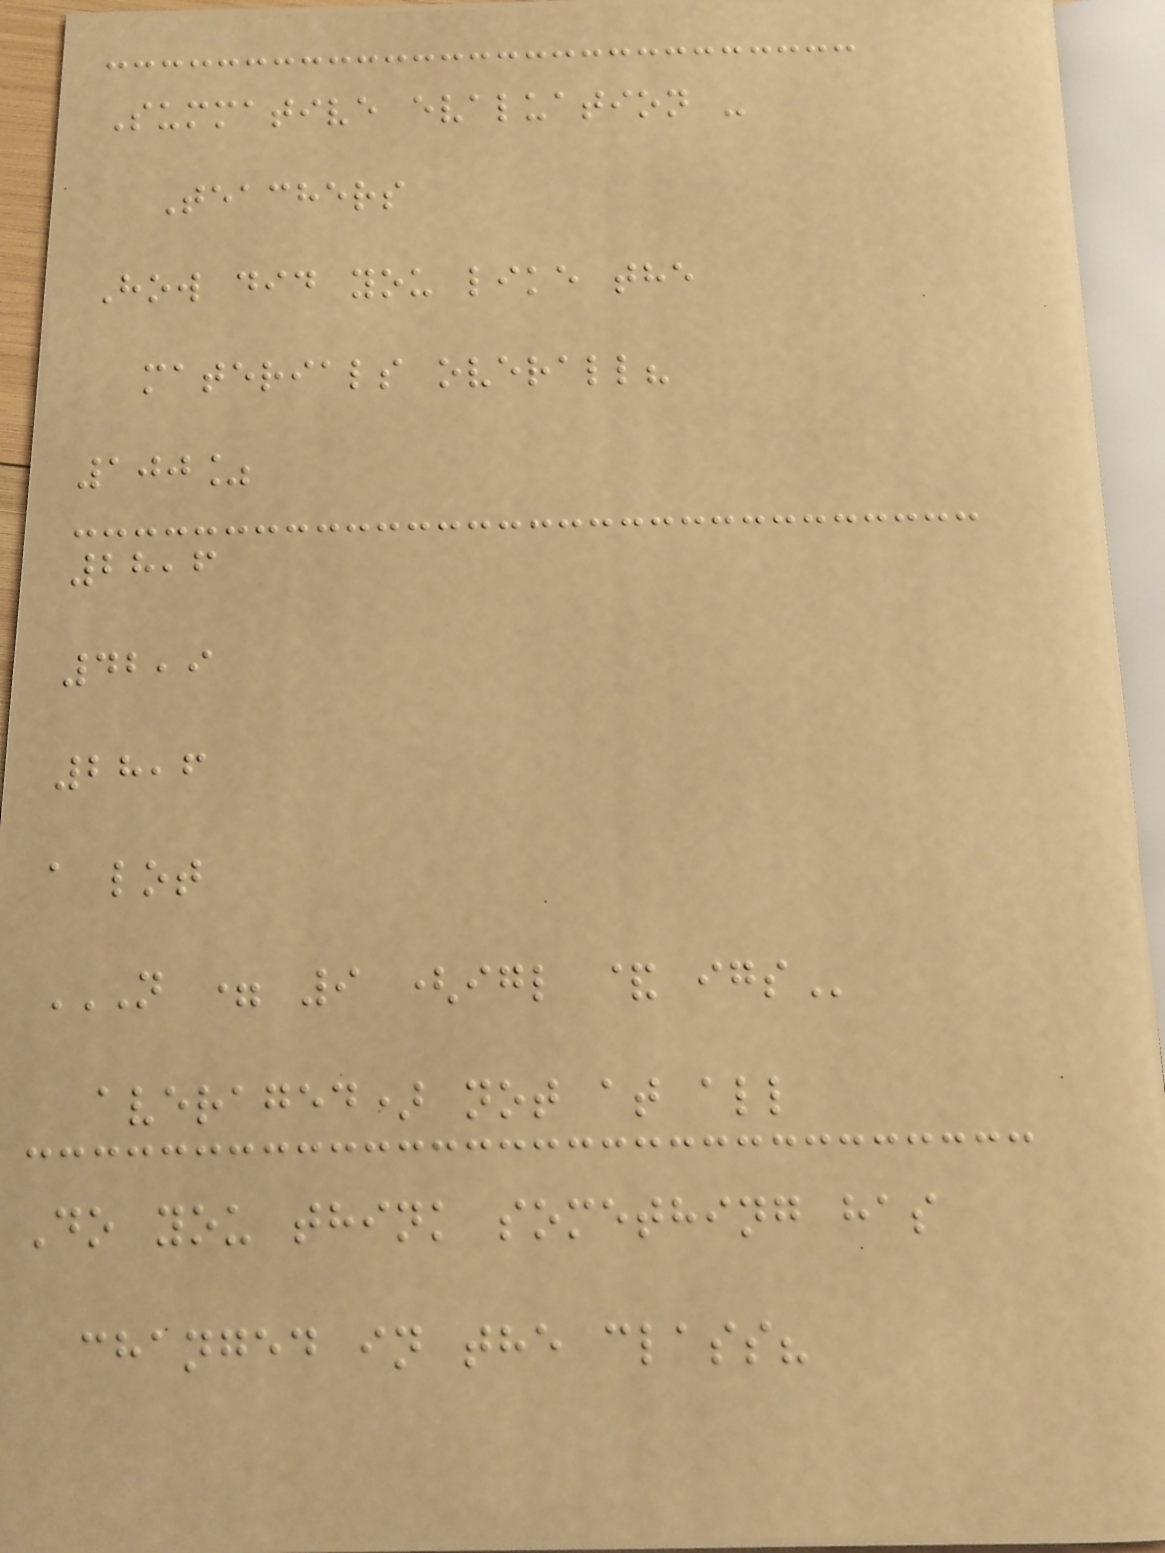Summative evaluation -
Teachers
How did you like the
materials overall?
100%
28,6
42,9
28,6
a lot
N = 9 (IGL & IGS
averaged) not at all
Do you think something has
changed in the class?
